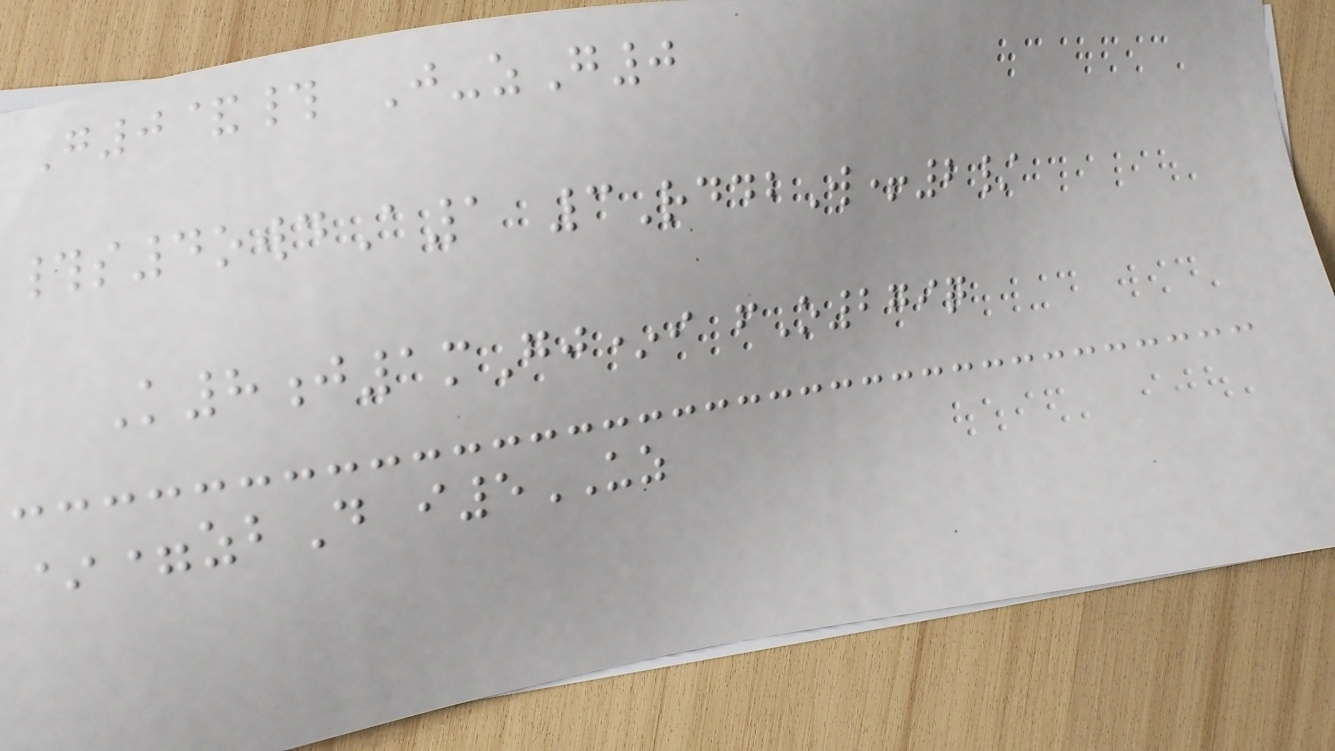G0&# J-zG0
#s4owdA1 3RddbW+2/
K8j1mGj*i fO279q
*=zbD i5UZ
